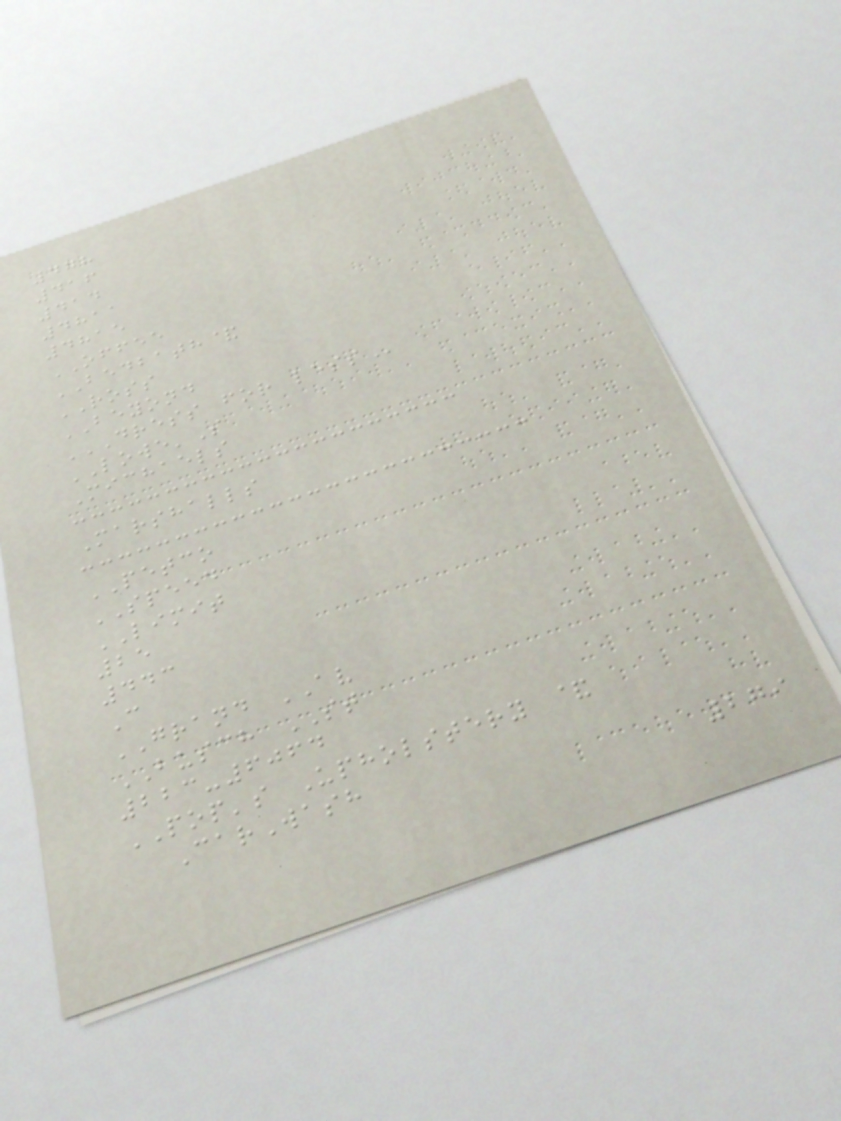478
416
414
4811
4815
OFFEE
BEDBATH&
ROSS
BEYOND
DRESS FOR LESS
LOWE'S
Michaels
Marshalls
PETCO
SPEED
LIMIT
25
443
C
GRAND AV
BUSCH ST
223-6064
POP's Upholstery &
CarWash
279
